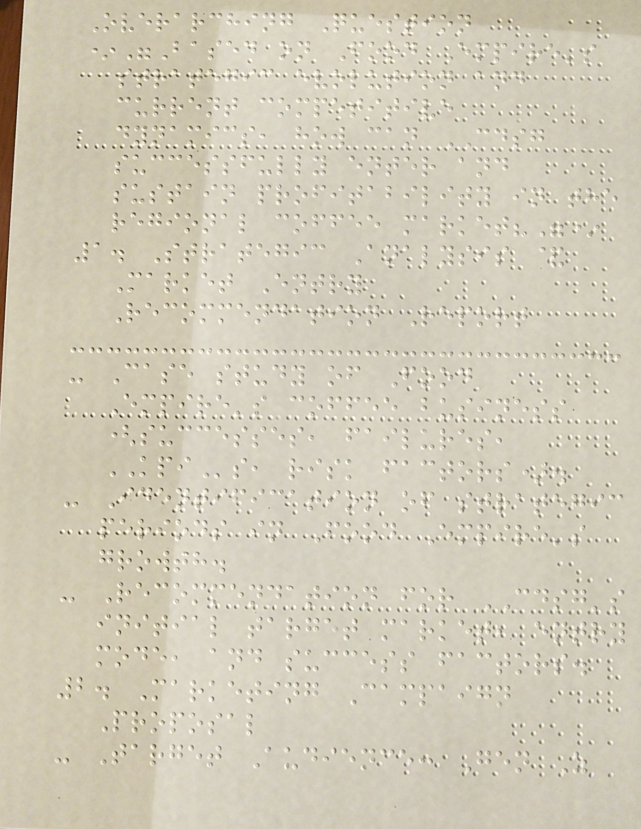Overarching Question
*"Based on Food Empire's
strategic evolution and
current competitive
dynamics, how can CDSG
successfully enter and
sustain profitability in the
regional coffee market?"*
1. Strategic Analysis &
Market Entry
Recommendation Report
- Case study of Food
Empire's coffee business
(successes, failures,
KPIs, risk factors).
- Identification of strategic
periods in Food Empire's
growth.
- Recommendation for CDSG's
initial target market, entry
mode, and success factors.
2. Marketing Campaign
Proposal
- Target Audience: Gen Z
